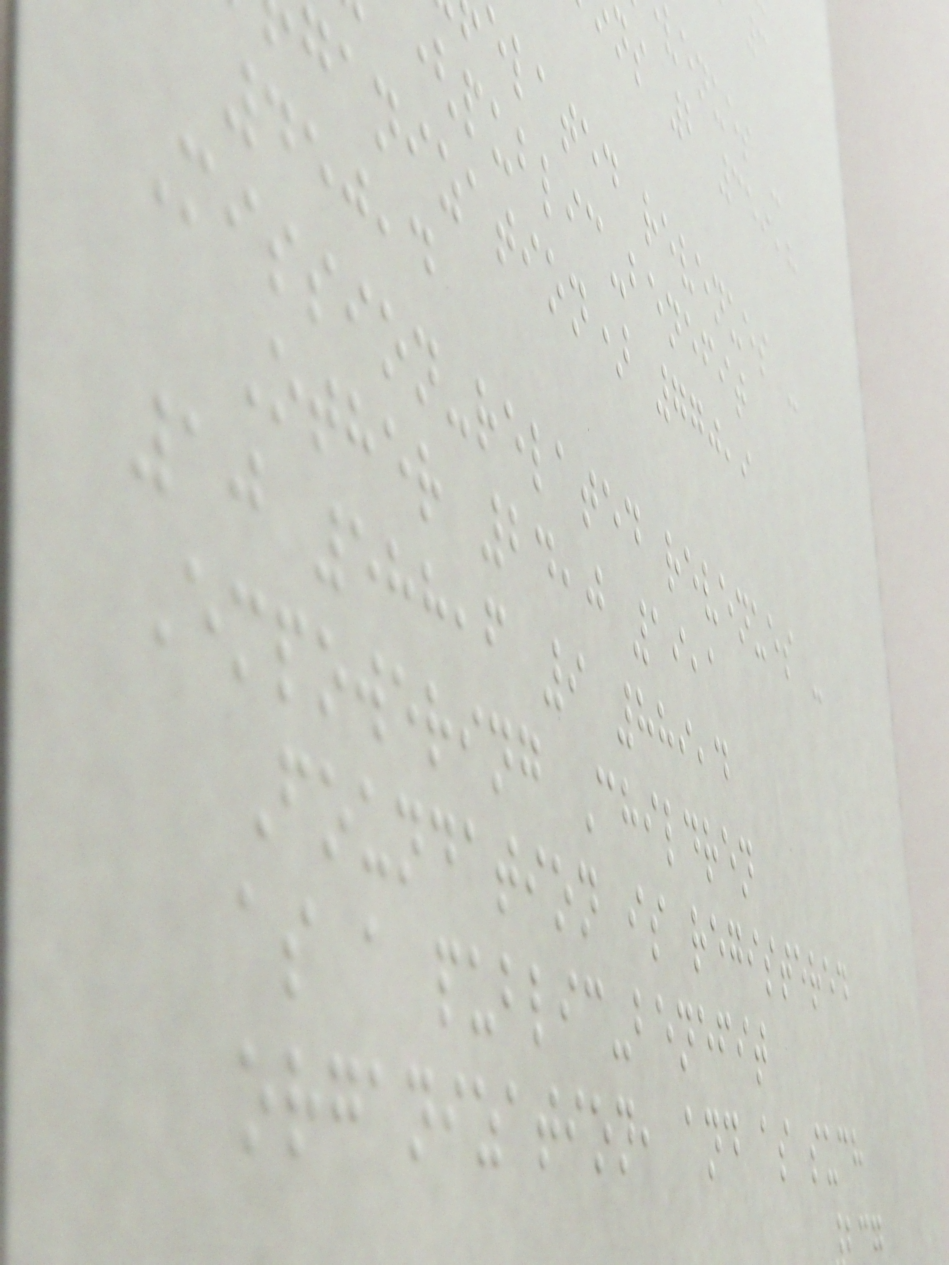venues -
ns 2 359,8
elated revenues -
(public-benefit
ganization) 770,9
450,4
Mission-related revenues -
Other 24,0 19,1
10 588,6 9 889,4
Empowering Children
Foundation is registered
as a public-benefit
organization, and as such
